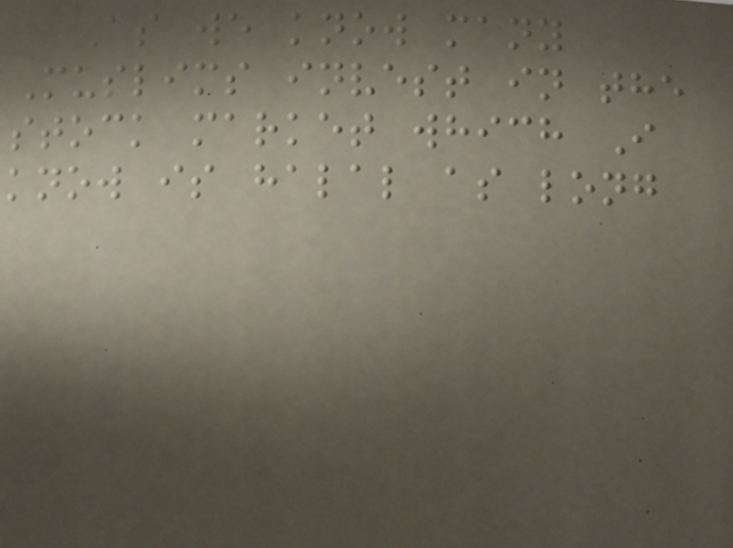As we know many
Muslims invest in the
stock market which I
know is halal as long
